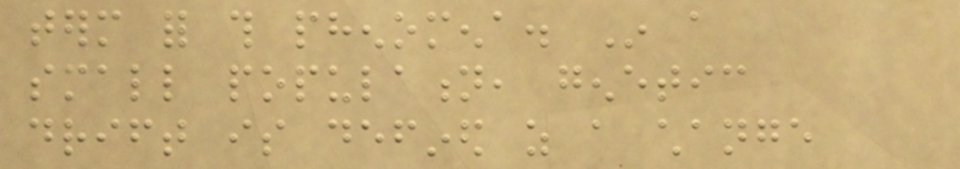term for this phenomena. In a
small population, genetic
drift is defined as a change
